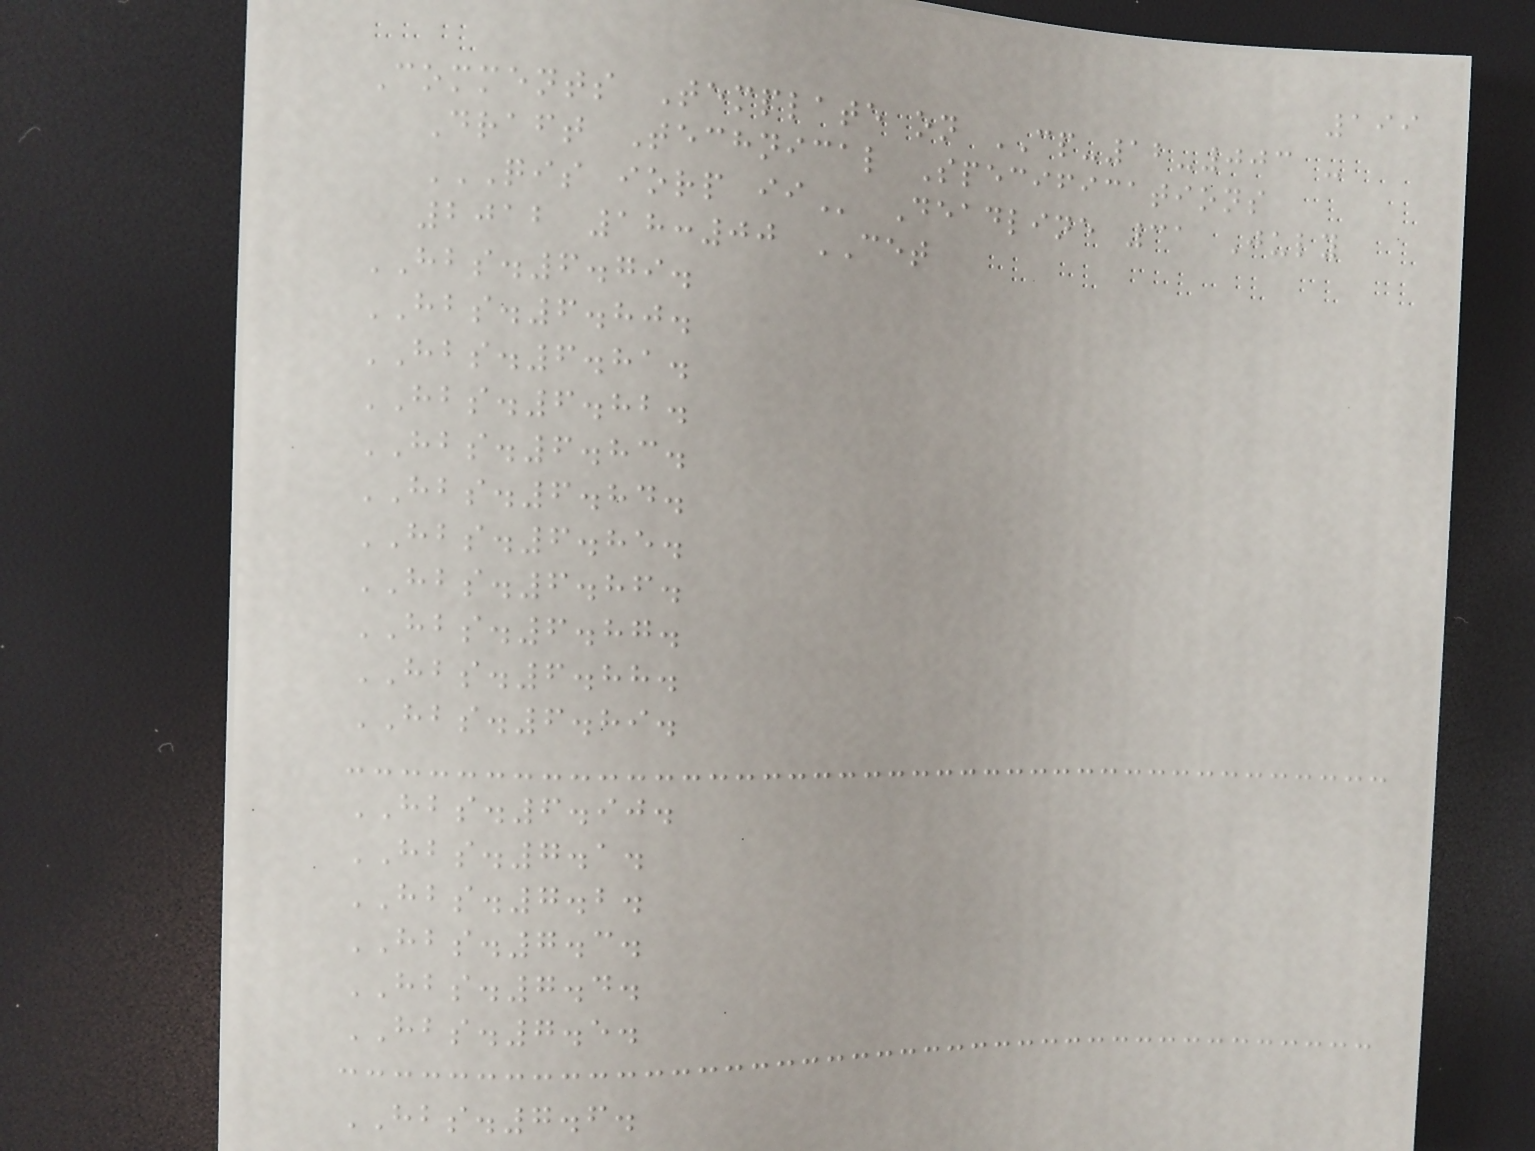199
Comments Template on CP-12-003 -
Draft Technical Specifications
QIS IORP II Deadline 31 July
2012 18:00 CET
HBS.6.79.
HBS.6.80.
HBS.6.81.
HBS.6.82.
HBS.6.83.
HBS.6.84.
HBS.6.85.
HBS.6.86.
HBS.6.87.
HBS.6.88.
HBS.6.89.
HBS.6.90.
HBS.7.1.
HBS.7.2.
HBS.7.3.
HBS.7.4.
HBS.7.5.
HBS.7.6.
